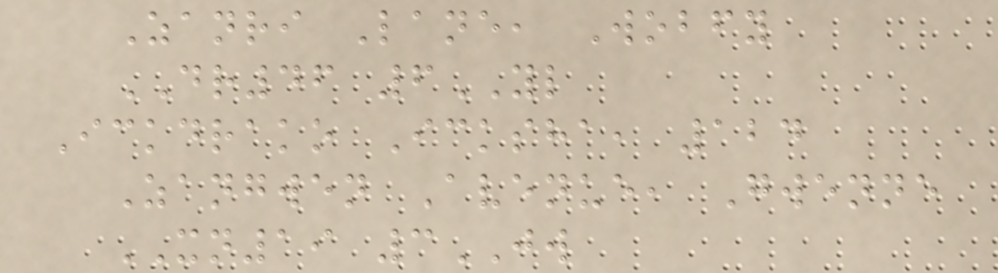Zanri Lane, Wobfy
DR46 6YL
Ickdrako Icksha, 124
Zangwen Avenue, Gwenne
XN19 3JW
